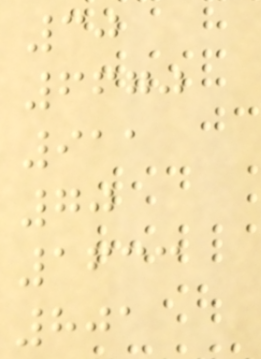30
6670
911
70
1633
801
